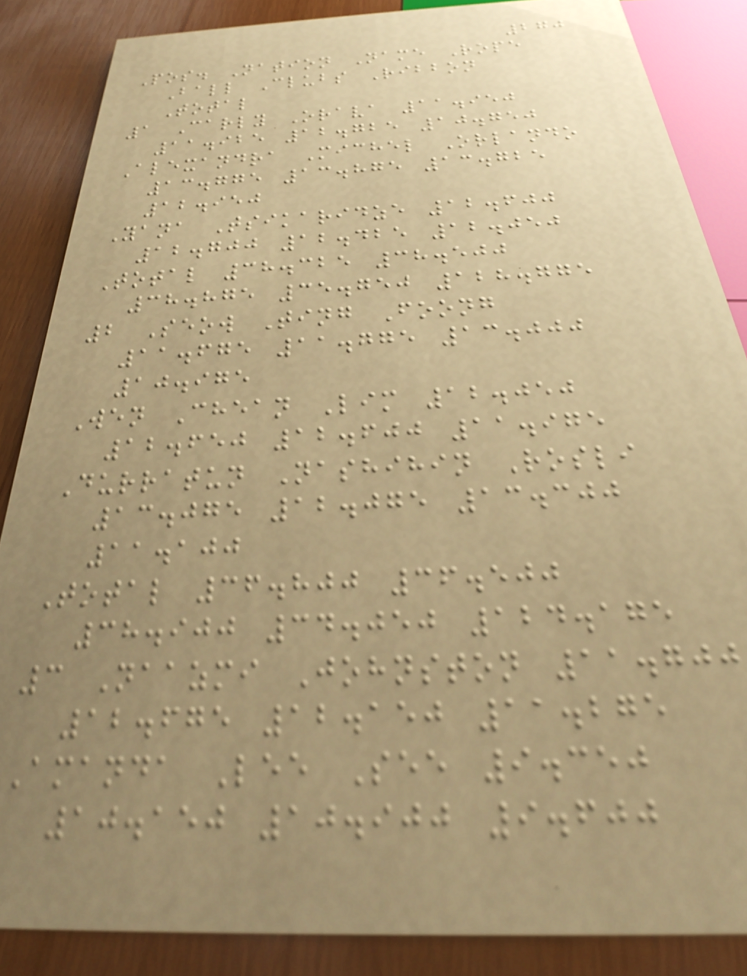270
Pos. Nation Name Rope
Ball Clubs Ribbon
Total
1 Carly Orava 11.950
11.925 12.725 10.750
Alexandra Michel Orlando
13.775 13.875 13.725
12.950
Yana Tsikaridze 12.600
12.700 12.425 12.050
Total 38.325 38.500
38.875 35.750 128.775
2 Seow Ting Foong
11.675 11.775 13.000
10.975
Wen Chean Lim 12.050
12.650 12.600 11.975
Durratun Nashihin Rosli
13.075 12.075 13.300
11.100
Total 36.800 36.500
38.900 34.050 124.175
3 Naazmi Johnston 11.700
12.675 12.150 11.275
Amanda Lee See 9.350
10.150 10.900 9.600
